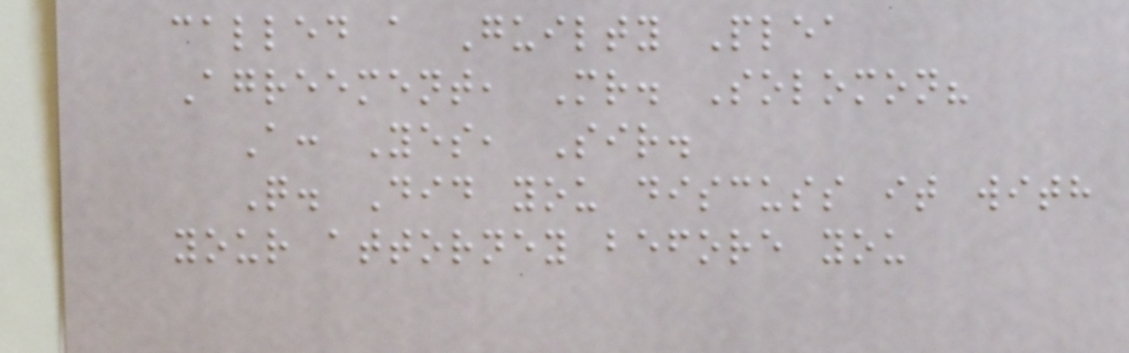called a Guilty Plea
Agreement, Mr. Solomon?
A: Yes, Sir.
Q. Did you discuss it with
your attorney before you
